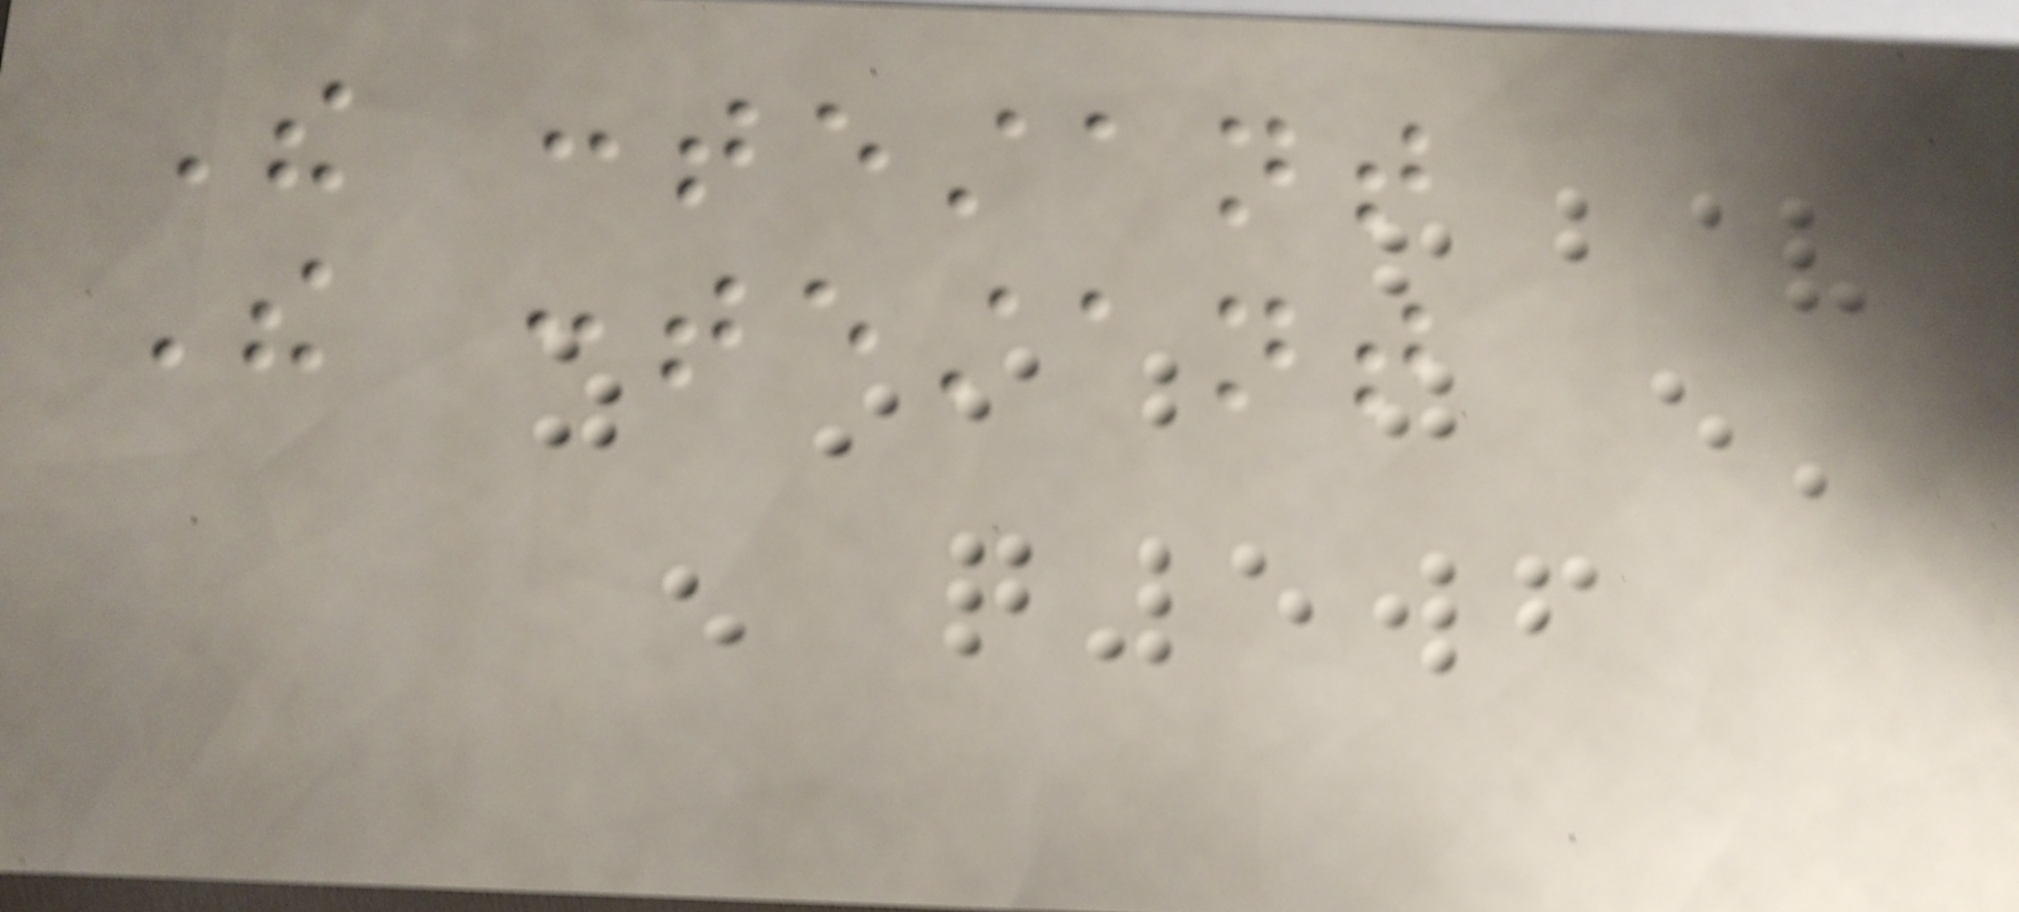The contestant
The contestant
